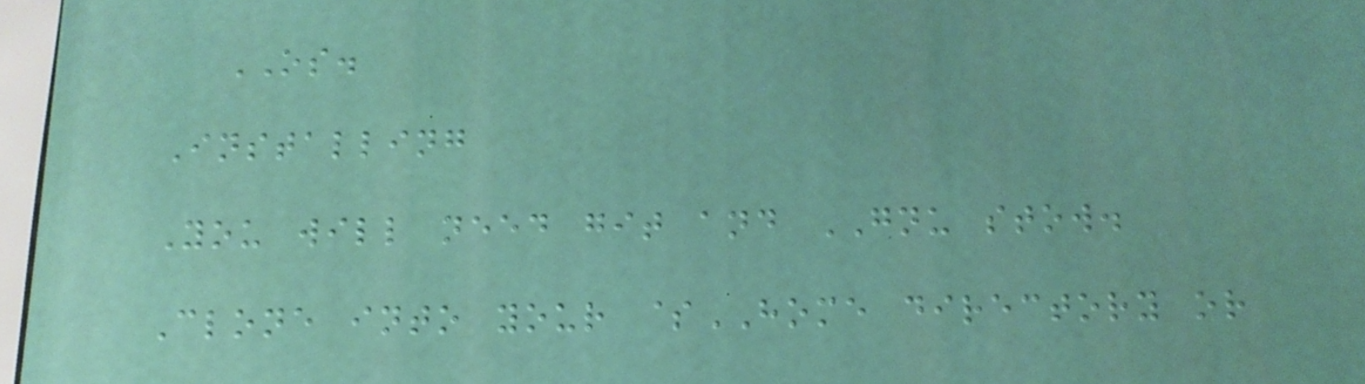OS.
Installing
You will need git and GNU stow.
Clone into your $HOME directory or
